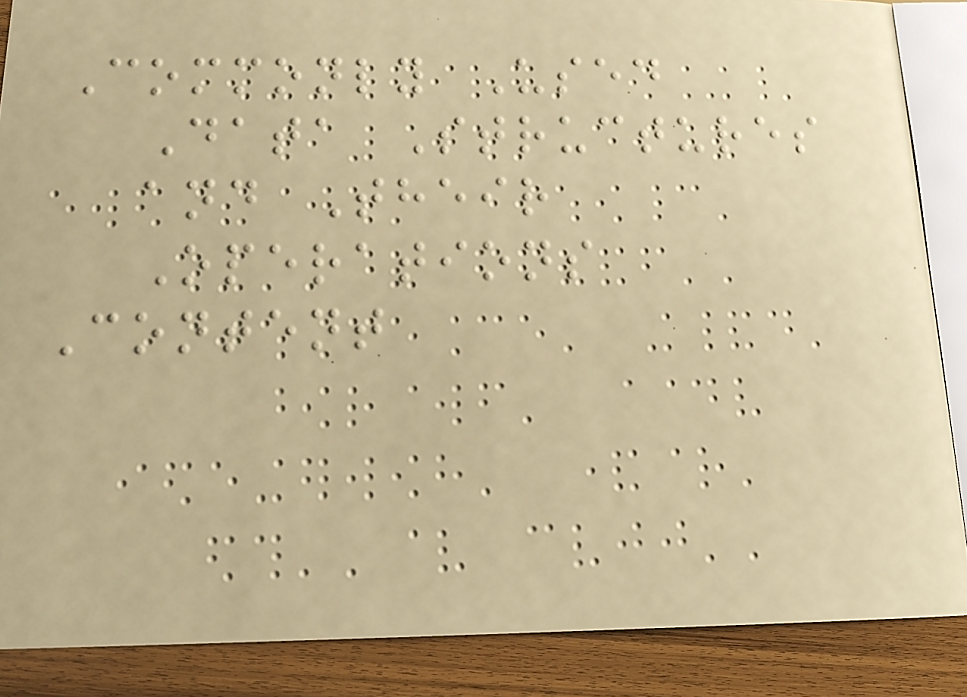Commonly Used
Data Structures
and Their
Operations
Content
